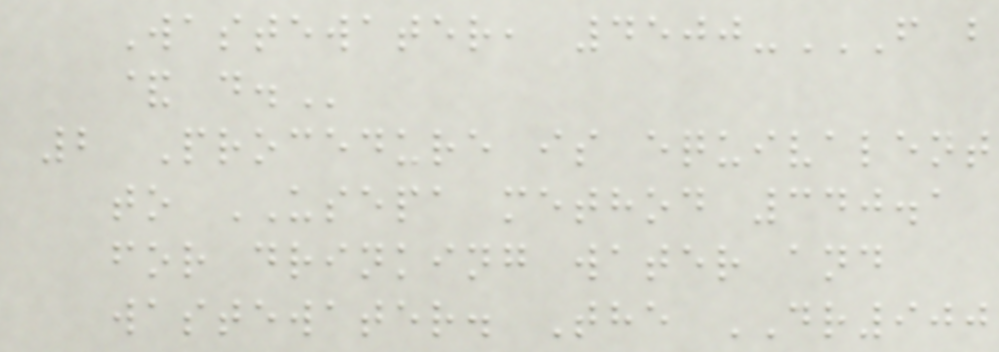Wastewater, 4500-F B
& D.
2 Procedure is equivalent
to USEPA method 340.1
for drinking water and
wastewater. The DR900
